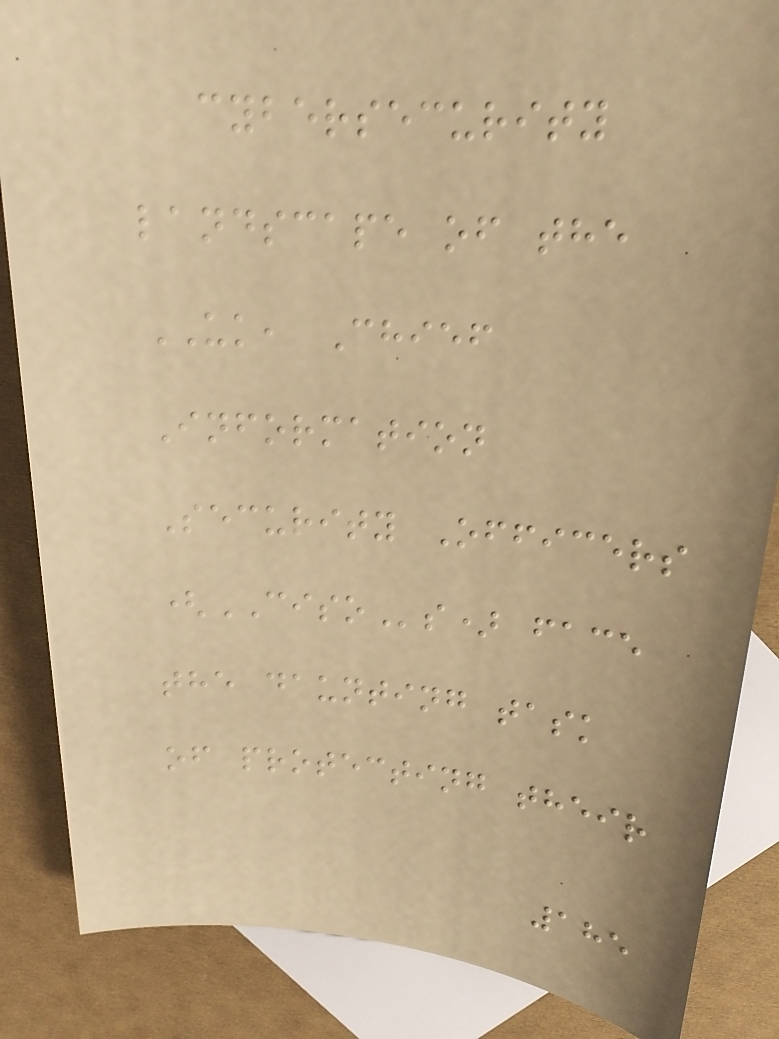cybersecurity
landscape of the
UK, Chief
Information
Security Officers
(CISOs) face
the daunting task
of protecting their
185
